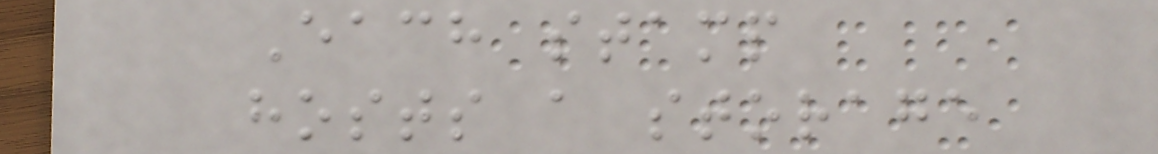Each stamp
hosts a storage
